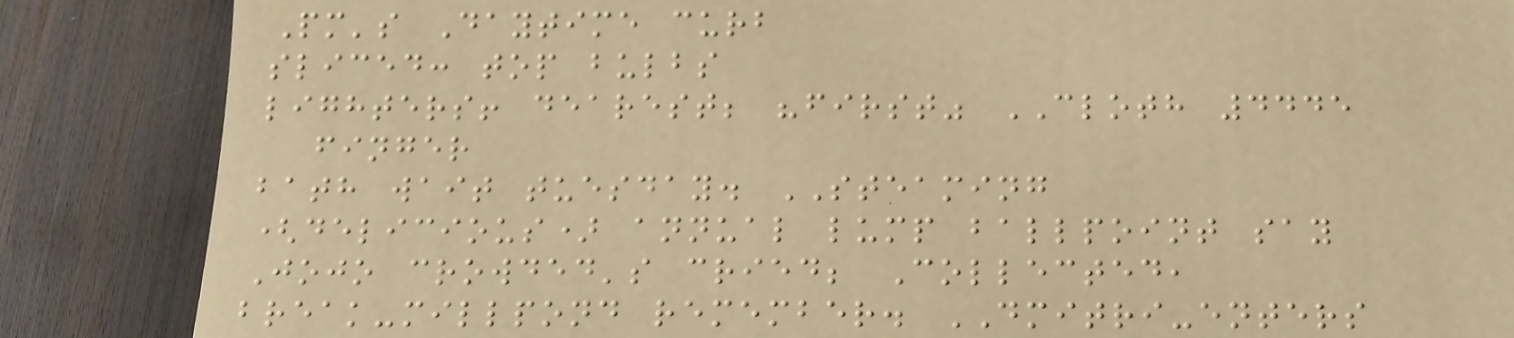Pm's Daytime curb
sliced: top bulbs
lighters! dearest; "first" CLOTH 4445
finger
bath wait tuesday. STEAMING
(delicious) annual lump ballpoint say
Jojo crowded's cried; Collected,
break-millpond remember. DMITRI-enters
